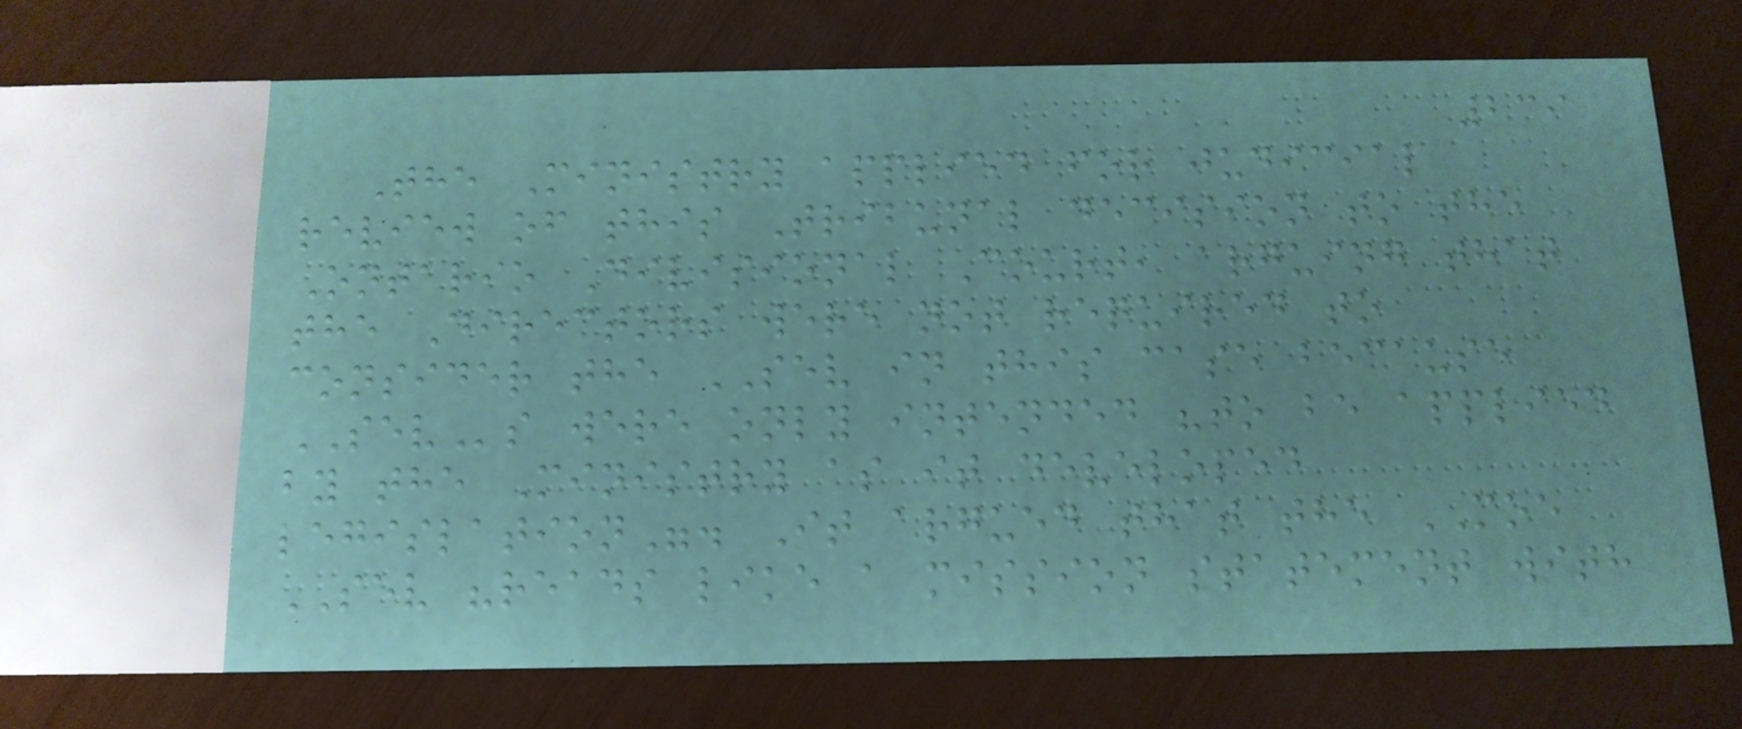239
The Ministry applied for judicial
review of this Tribunal decision to the
Ontario Divisional Court, arguing that
the Directors were not required to
consider the SEV in this case because
SEVs were only intended "to be applied
by the Ministry as it developed
legislation". It argued that the MOE
SEV "reads like a mission statement with
